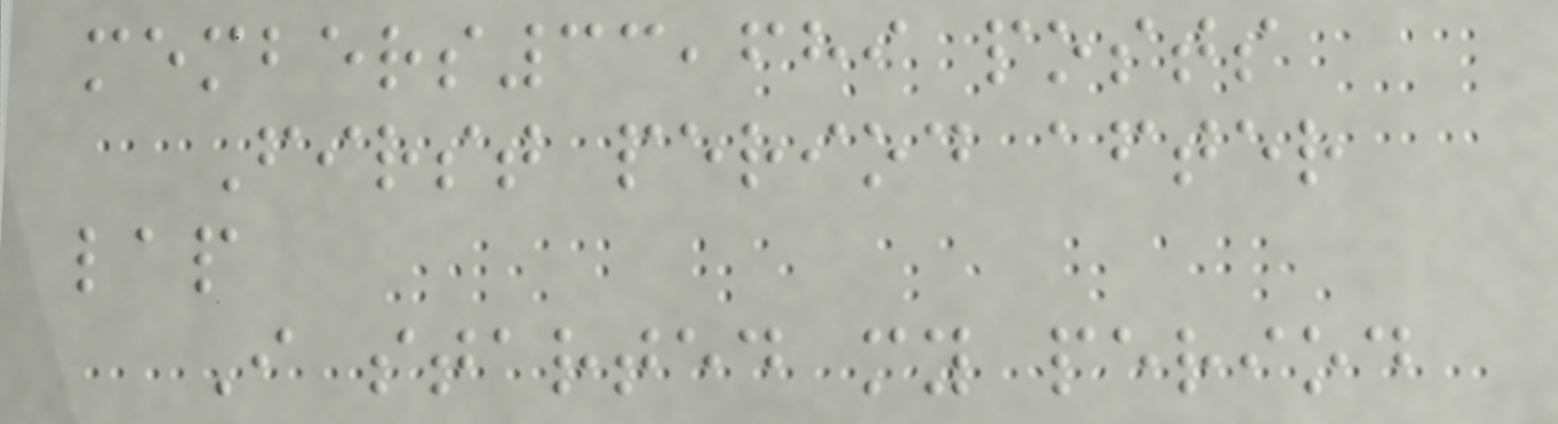members33,689 posts
First period after
lap
I started my period
